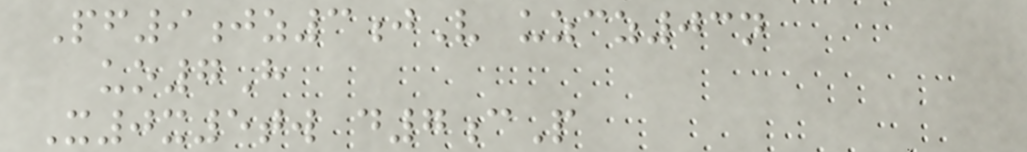Pf9jz3jV uzcz03n
uo7H
X0x5tw d7cP
